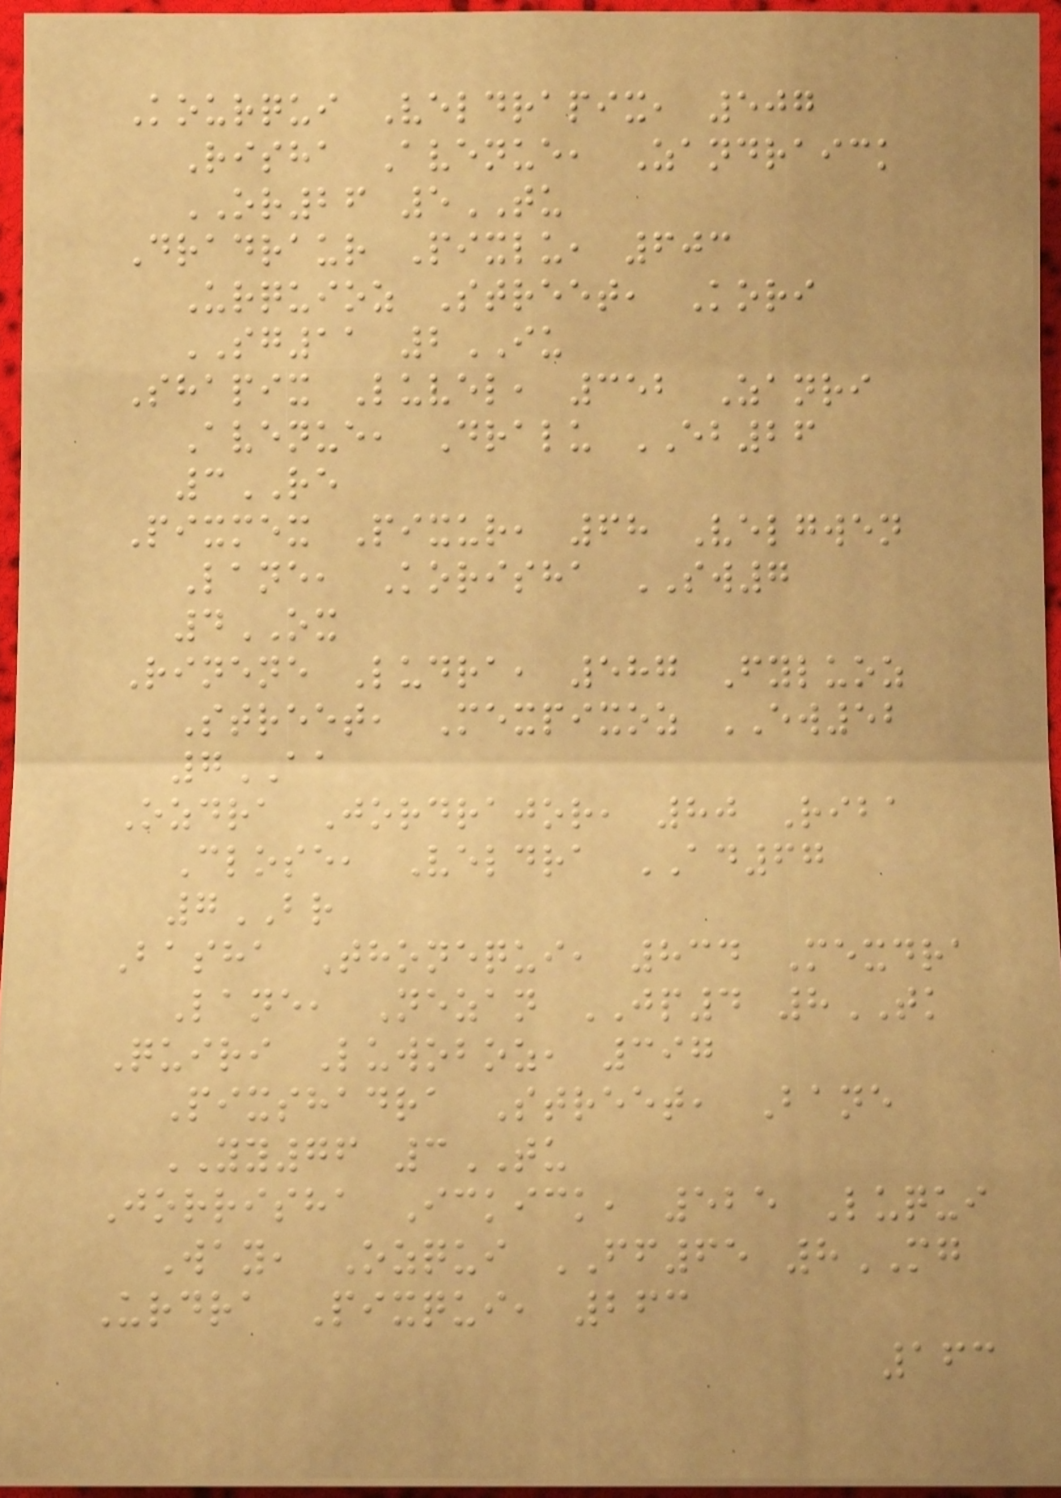Kourqui Veldrapix, 507
Risha Avenue, Zandraick
OR26 5TU
Dradraur Pixlu, 603
Urquioz Street, Kori
SG11 2IU
Shapix Luvel, 352 Zanri
Avenue, Dralu EB26
3RE
Pixmex Pixur, 68 Velgwen
Lane, Korisha SW7
4OX
Rinene Ludra, 587 Fyluoz
Street, Mexpixoz EW52
7AA
Ozdra Jordrajor, 80 Riba
Close, Veldra AD67
7BR
Basha Thonequi, 834 Mexdra
Lane, Nezan JP4 8TK
Quiri Luwoboz, 397
Pixshadra Street, Bane
YY76 3TU
Jorrisha Ickick, 525 Luqui
Way, Ozqui FF65 8MG
Urdra Pixqui, 263
163
